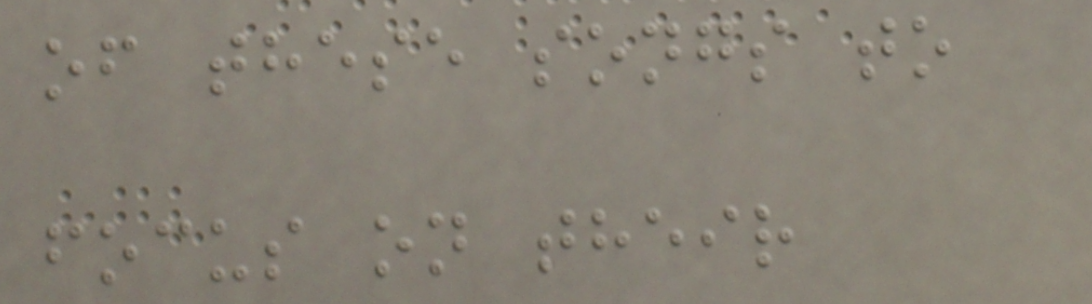of these songs to
focus on their
